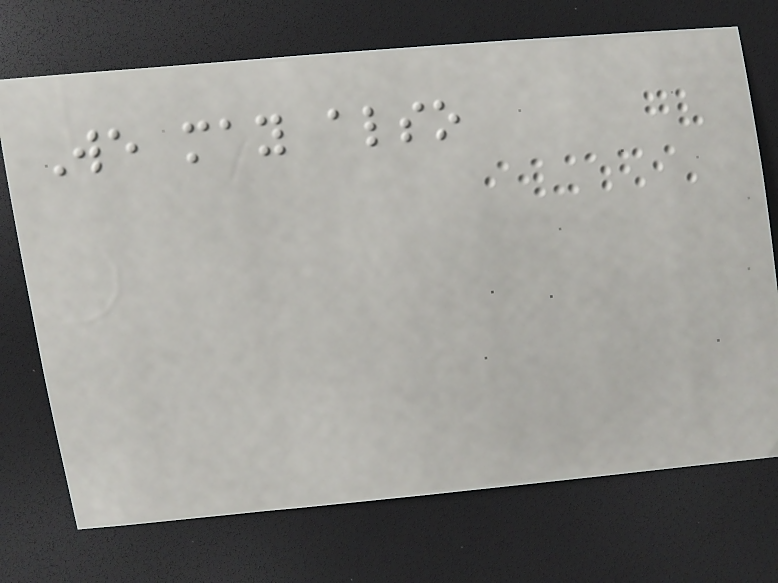We may also
